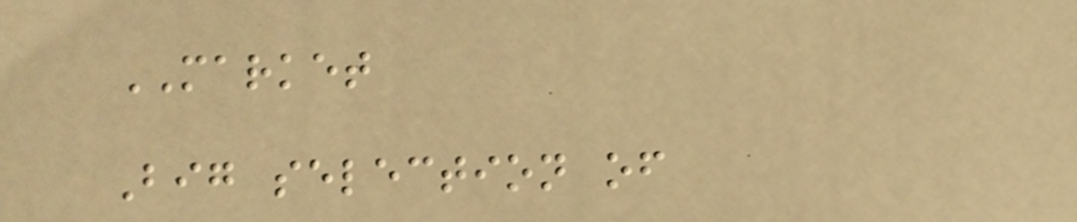MARKET
Big selection of
